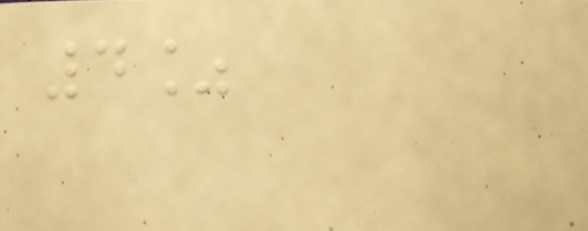4%
